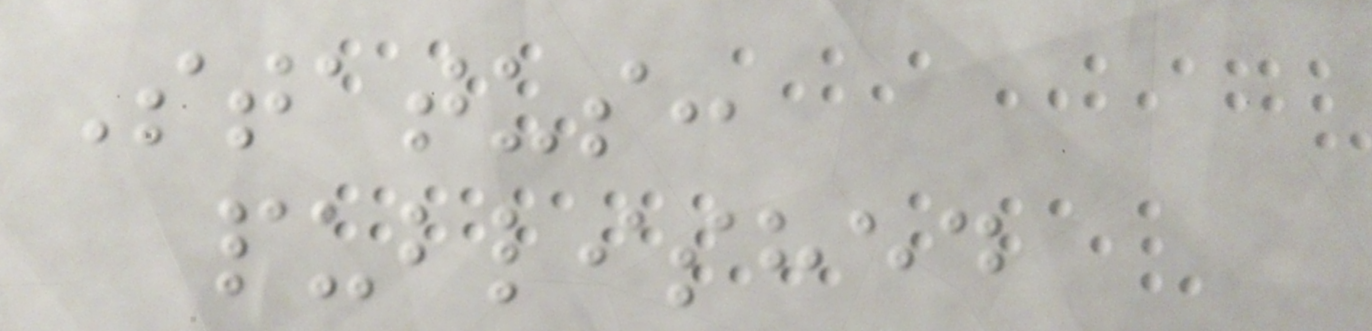Status:
published
